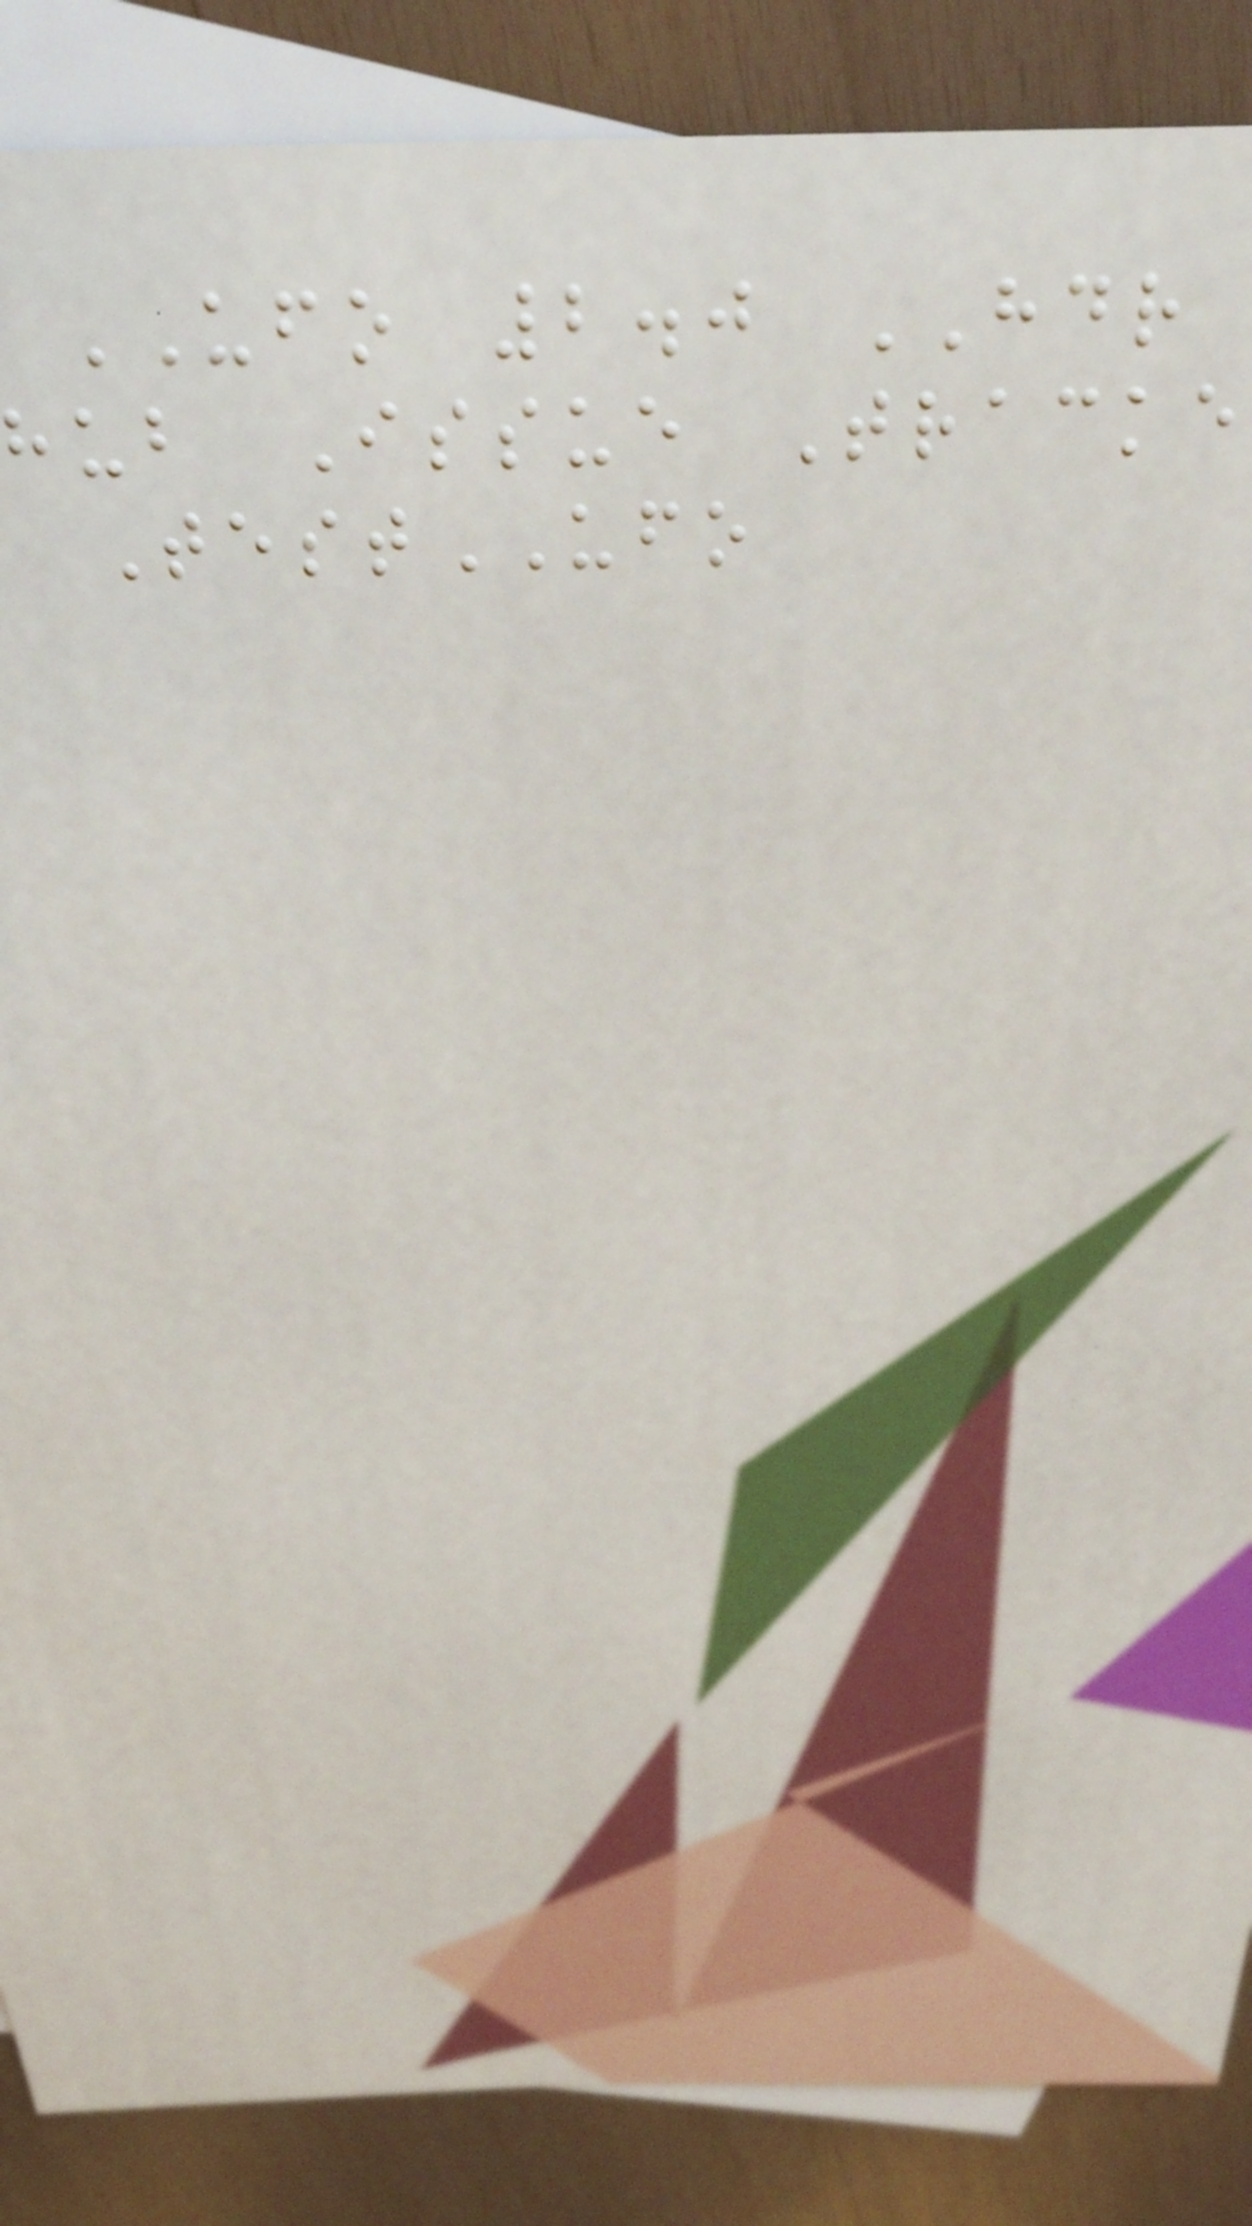UFO 2.0 HDR
hub Issue Tracke
TestUFO
